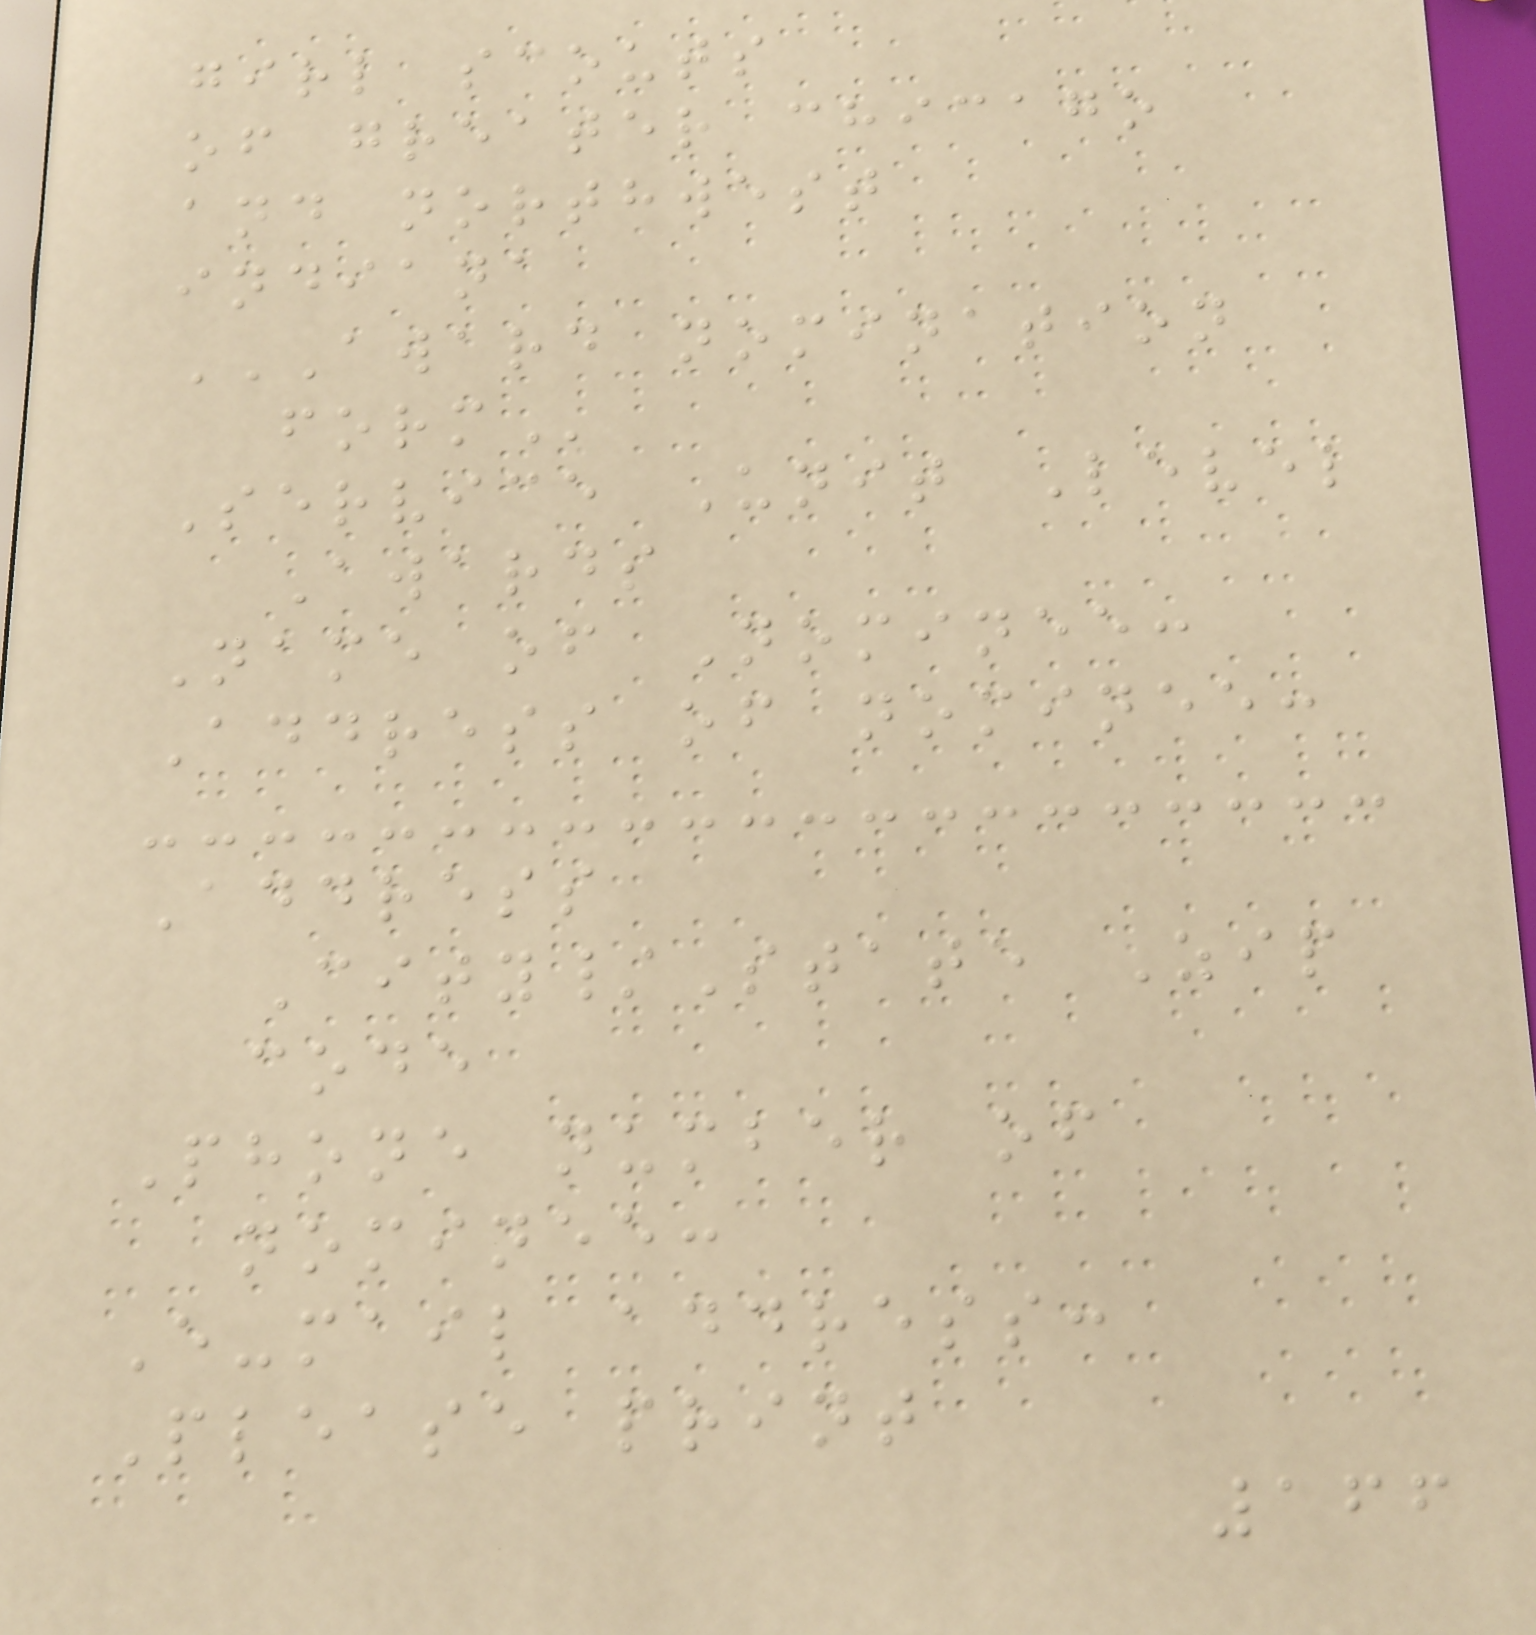girl scouts
of greater chicago
and northwest
indiana
AWARD NOMINATION
FORM
Service Unit Level
Awards
Name of Nominee:
Address of nominee:
Address
City/State Zip
code
Phone number of
nominee:
E-mail address:
Please print
166
